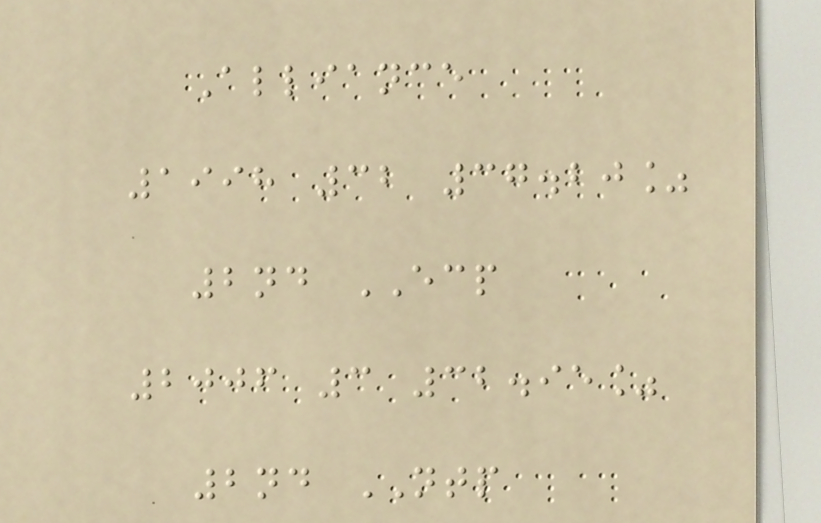Alliance
1998 32 37.20%
2nd ECP
2006 3 32.95%
2nd NTP
